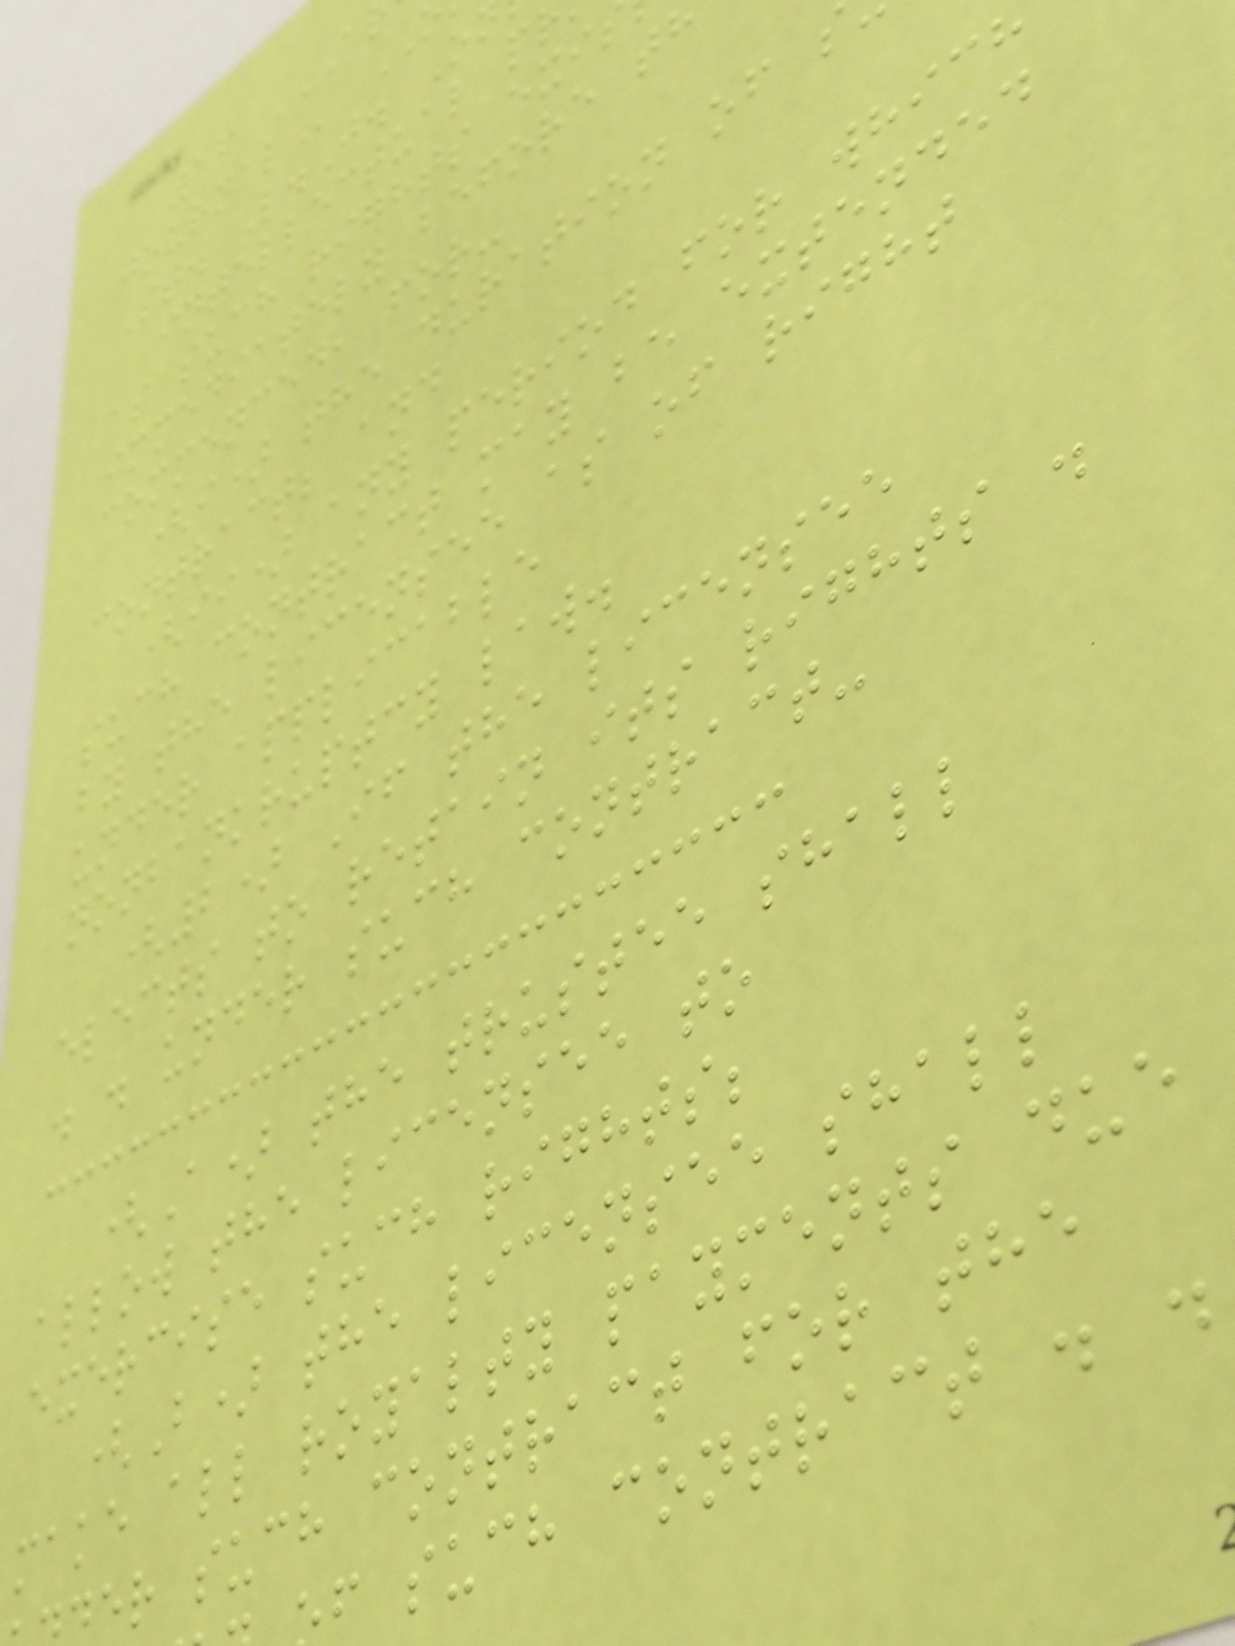St. L.J. O
intellectual p
as such rights exi
immediately before t
commenced, for-
(i) the duration of s
contract; and
(ii) any period for which
such contract may be extended
by the licensee as of right
under applicable
nonbankruptcy law.
(2) If the licensee
elects to retain its rights .
. . under such contract-
(A) the trustee shall
allow the licensee to
exercise such rights;
(B) the licensee shall
make all royalty payments due
er such contract for the
f such contract . .
